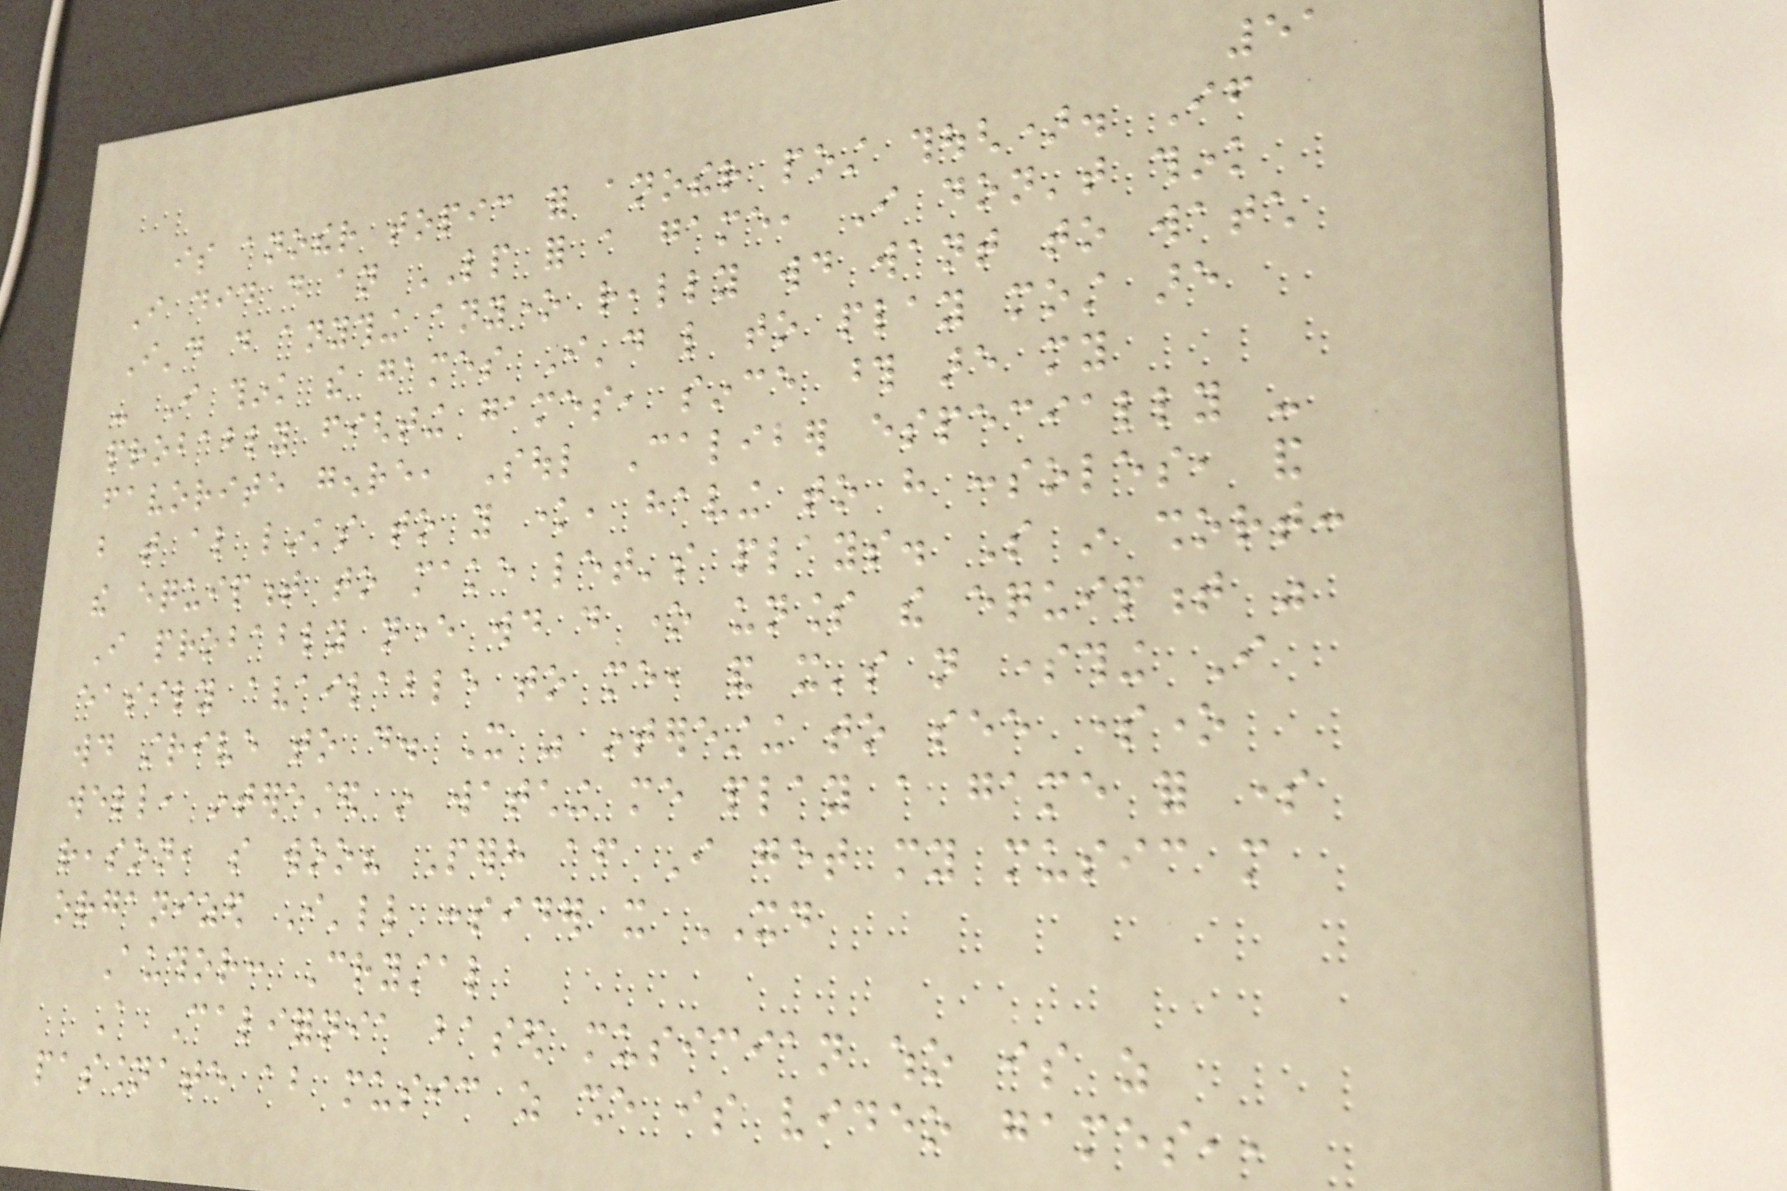51
is another topic for another post though). If
I did do an LP for a game, I don't think
I'd do anything anyone really would want to watch
- I think the games I'd like to play most are
probably fighting games, since those are my
favorite genre, Soul Caliber especially -
but that also links to you know, having to have consoles, and
the equipment to make let's plays. So in short:
I probably never would do one unless the equipment was
easily available to me, and it's not something I
would strive to do. It was interesting to see someone
well, interested in watching me play a game for some
reason, so woo? Perhaps after I get my music more
organized I'll consider it XD
Author: Crystal
A California based musician who is as
passionate about music as she is video games,,
